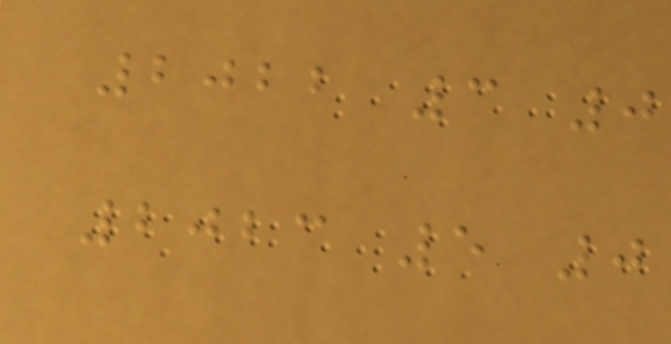2022 3 0
2023 5 0
